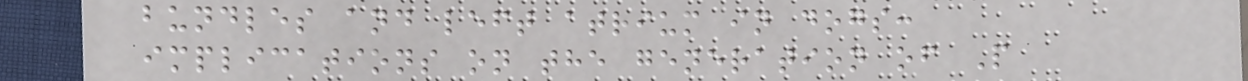bundles and left atrium in dogs:
implications on the generation of P
